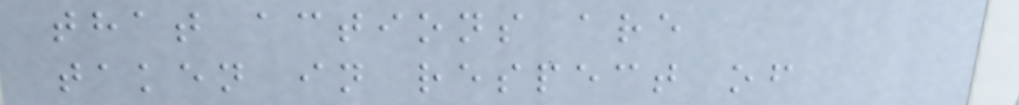that actions are
taken in respect of
